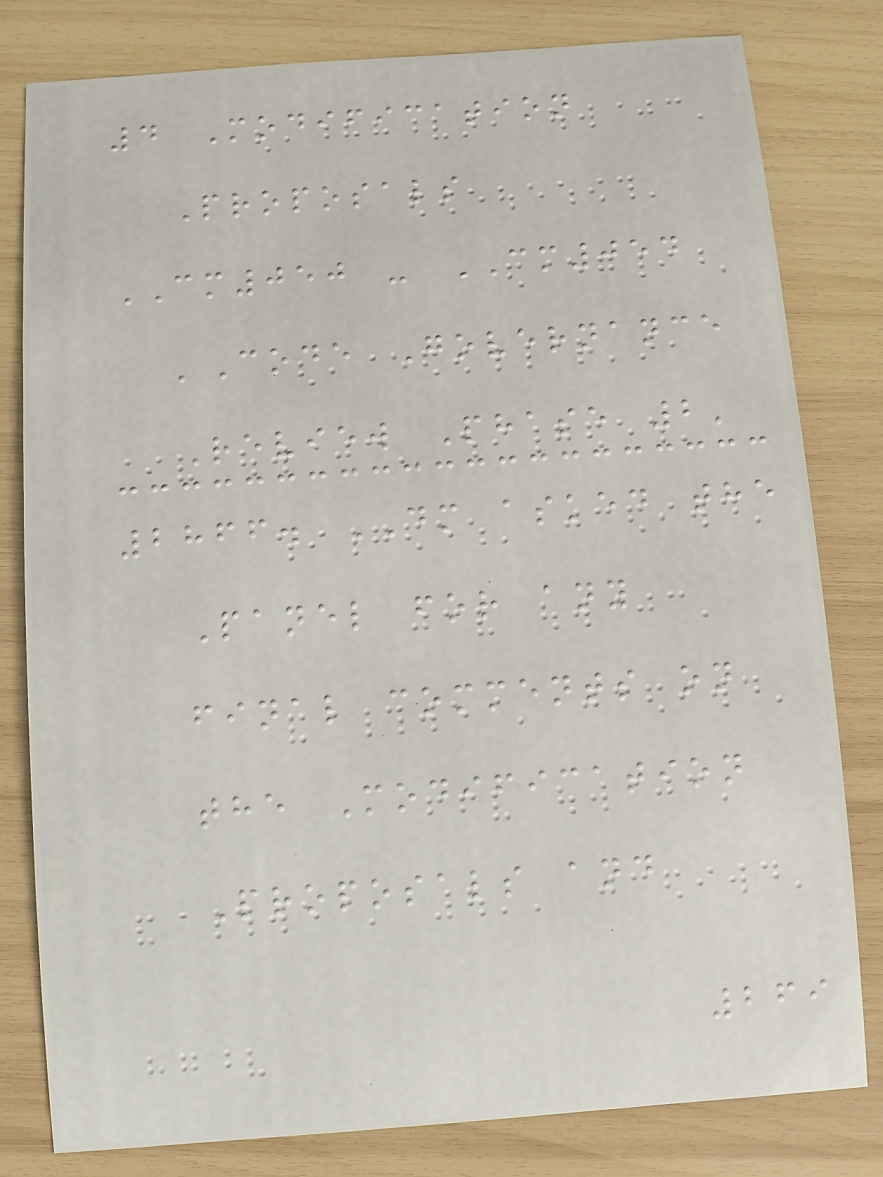4 Modification
Proposals
CM050 - CM054
'Code Governance
Review Phase 2'
2866. DM asked the
Panel for any
final comments on
the Modification
Proposals and
269
